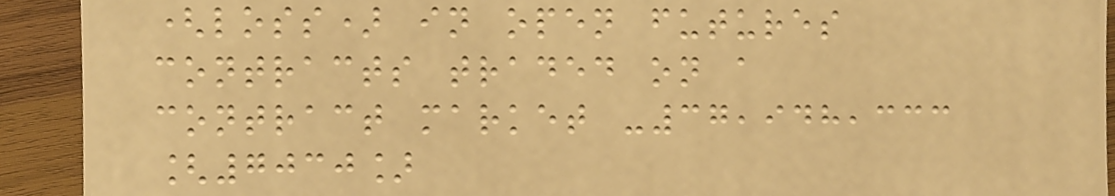(loss) in open futures
contracts traded on a
contract market -37,948,333
[7030]
